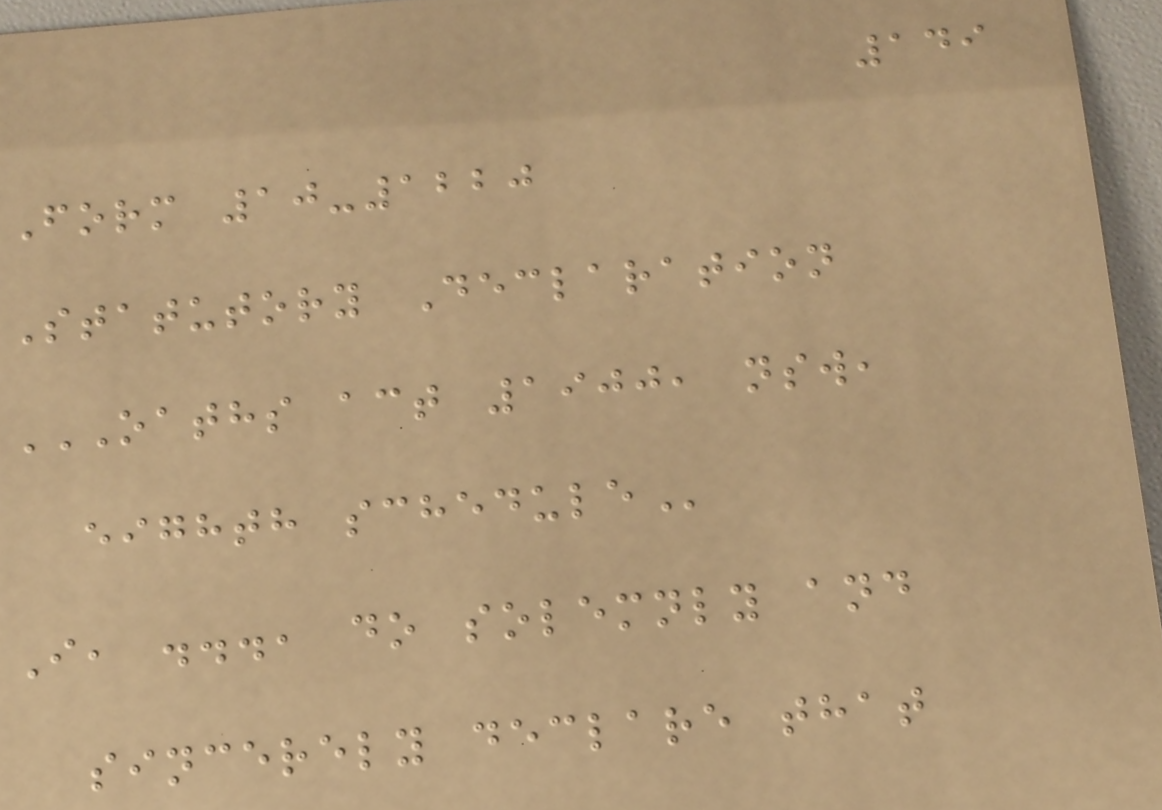149
Form 10-1220
Statutory Declaration
OATHS ACT 1900, NSW,
EIGHTH SCHEDULE
I, ..., do solemnly and
sincerely declare that
